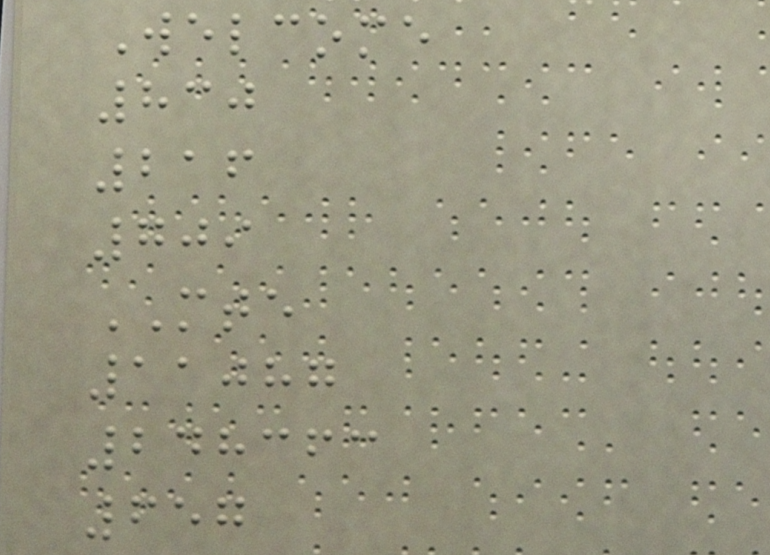Welcome
830
216
709
MTE
11087
248363
657
